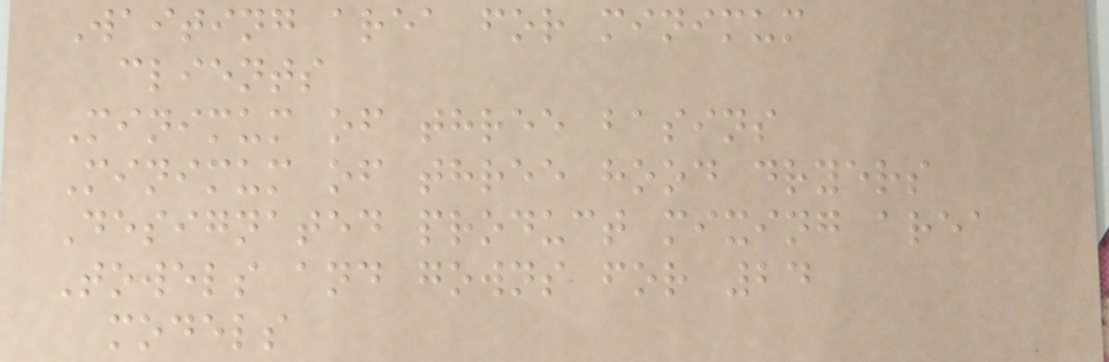Waiting area for minimum
clients
Minimum of three basins
Minimum of three hood dryers
Designated product mixing area
Towels and gowns for 24
models
